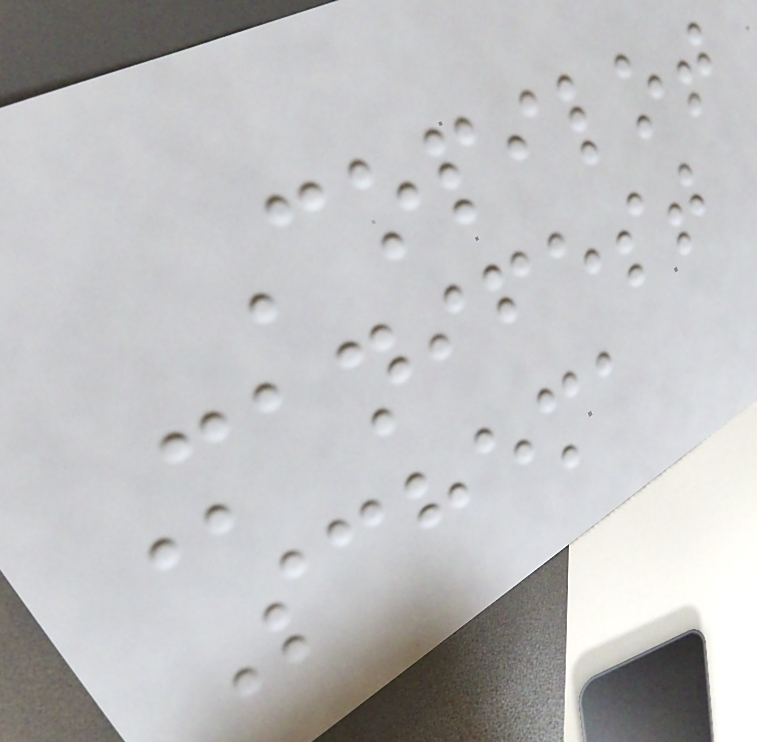Copilot
Manifest
Schema
